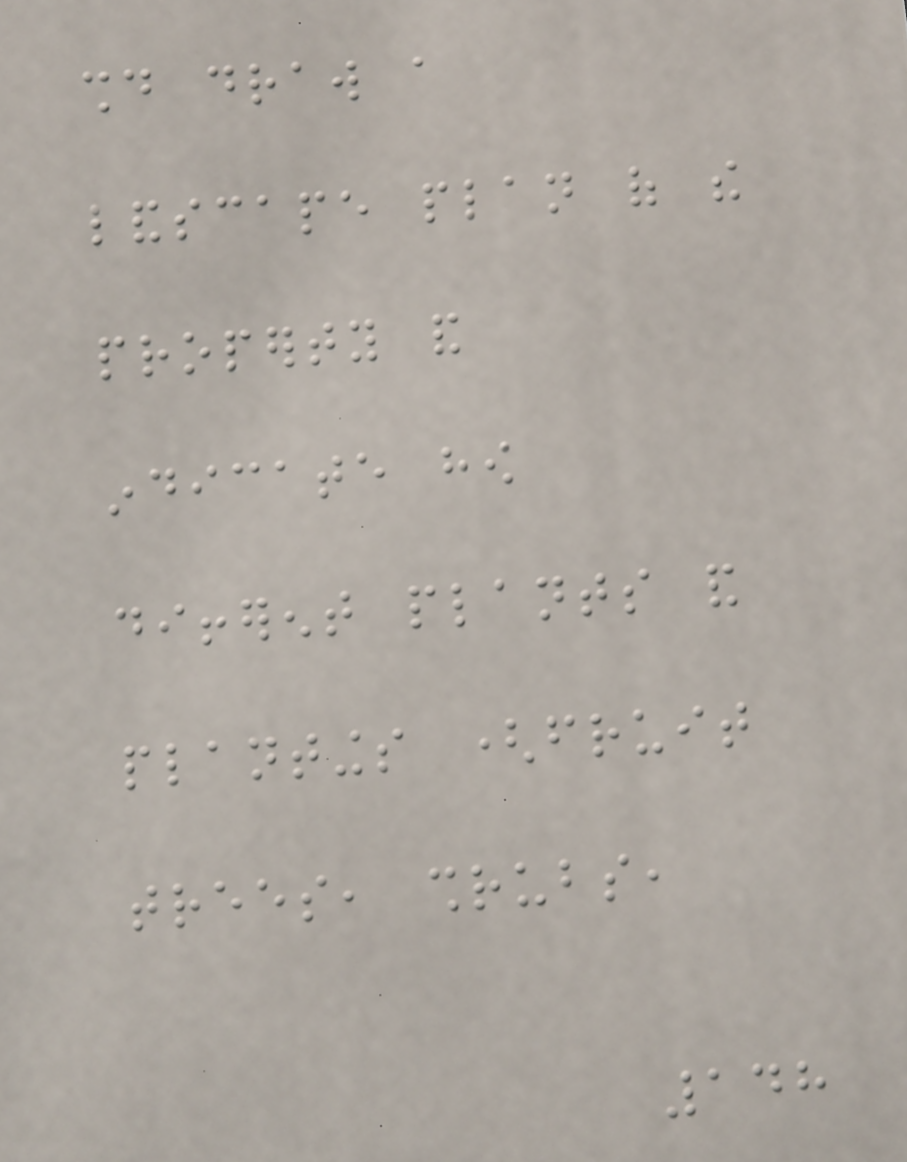should draw a
landscape plan of the
property and
indicate how
different plants and
plantings (fruit
trees, shrubs,
148
